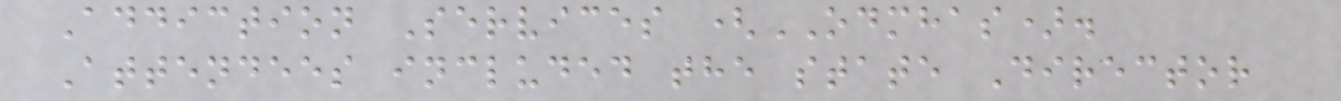Addiction Services (ODMHAS).
Attendees included the state Director
